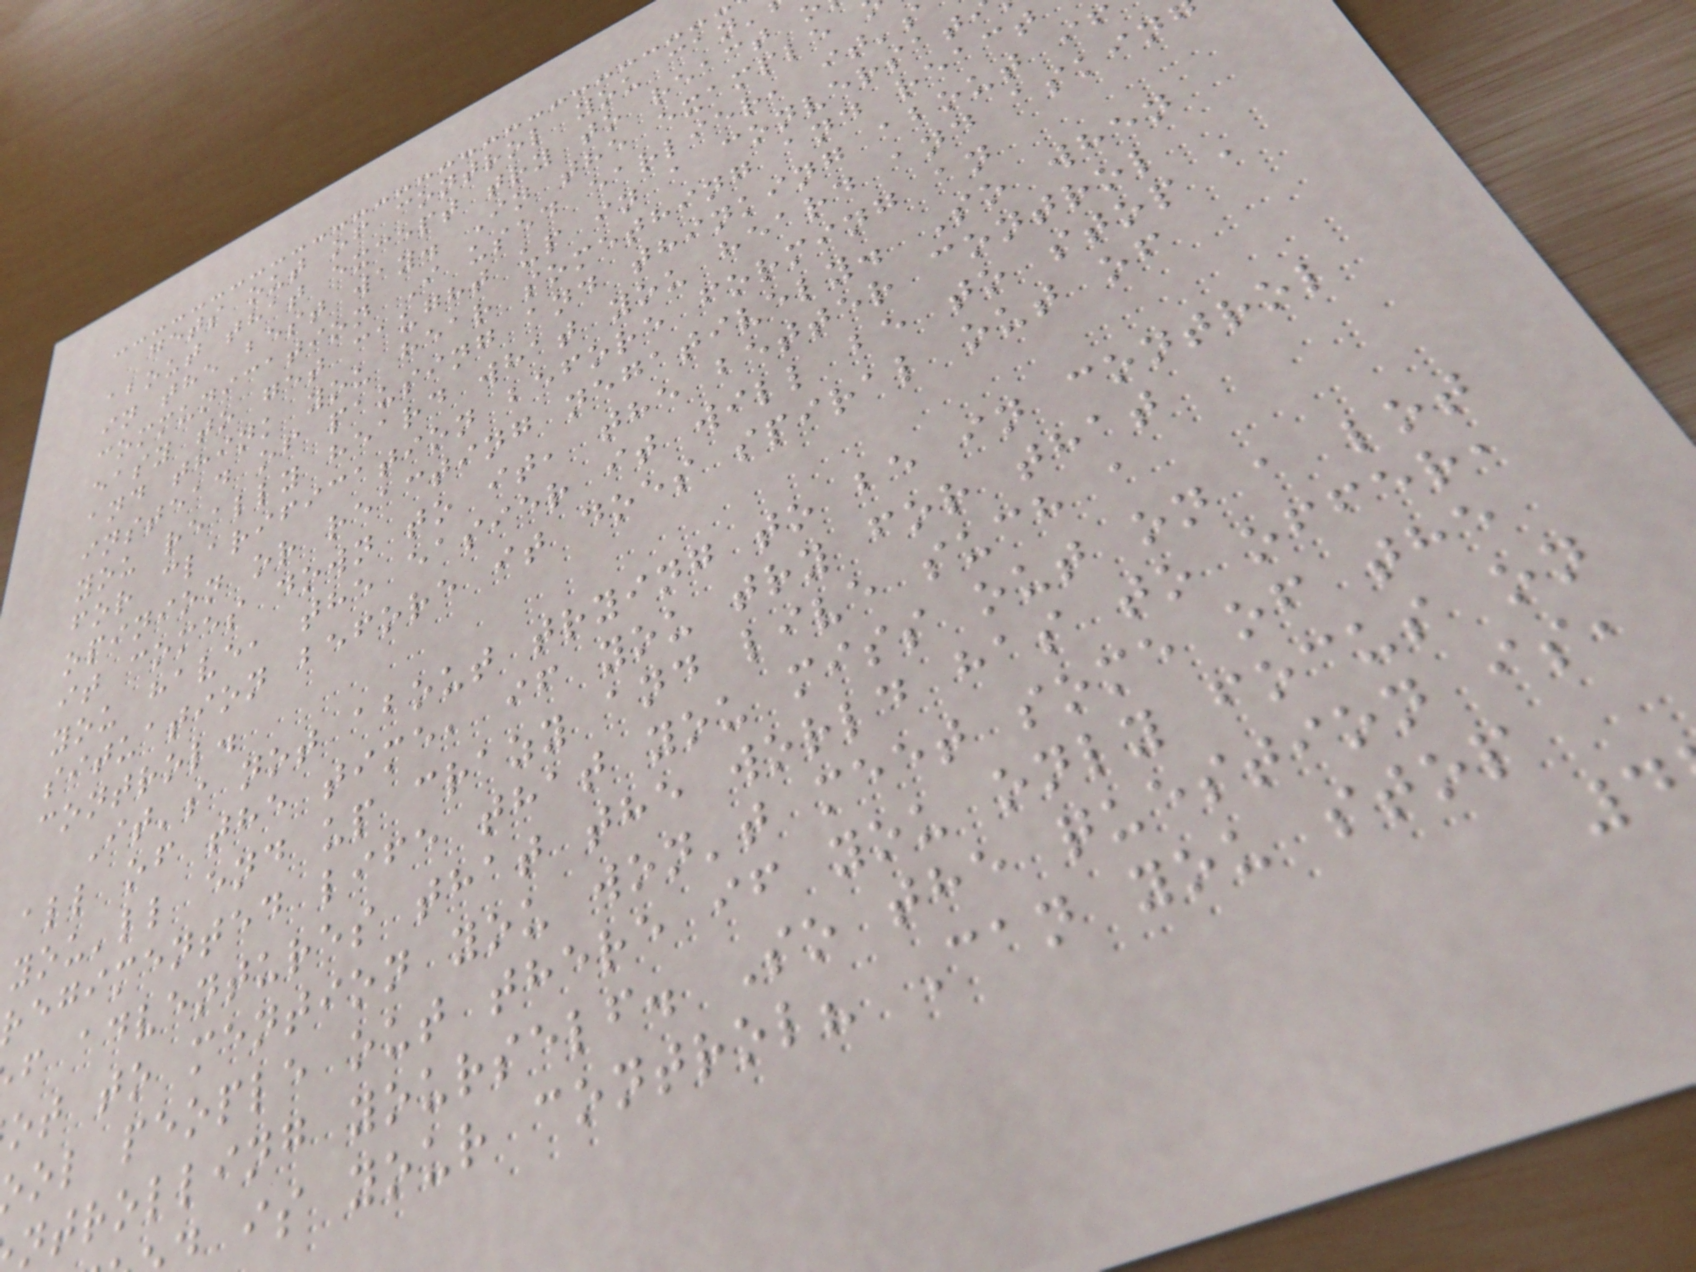gets out of control you can'
about that except try to react
in the best way. In the example
communication I used earlier, it's
easy to get caught up in a conversat
and think you hear something and react
instead of pausing and thinking about if
you really heard what you heard and askin
for clarification before forming an
opinion or reacting negatively. So when
it comes down to it, the better control
you have, the easier it will be to stop a
situation before it does spiral out of
control.
It's not about trying to be in control
all of the time, if you try for that
you'll end up crazy and live such a
regimented life that you miss out on a lot
f adventures that the world has to offer,
ot to mention you won't meet some of the
ol people out there if you only focus on
ntrolling yourself. So the question is,
is your control? Can you stop
